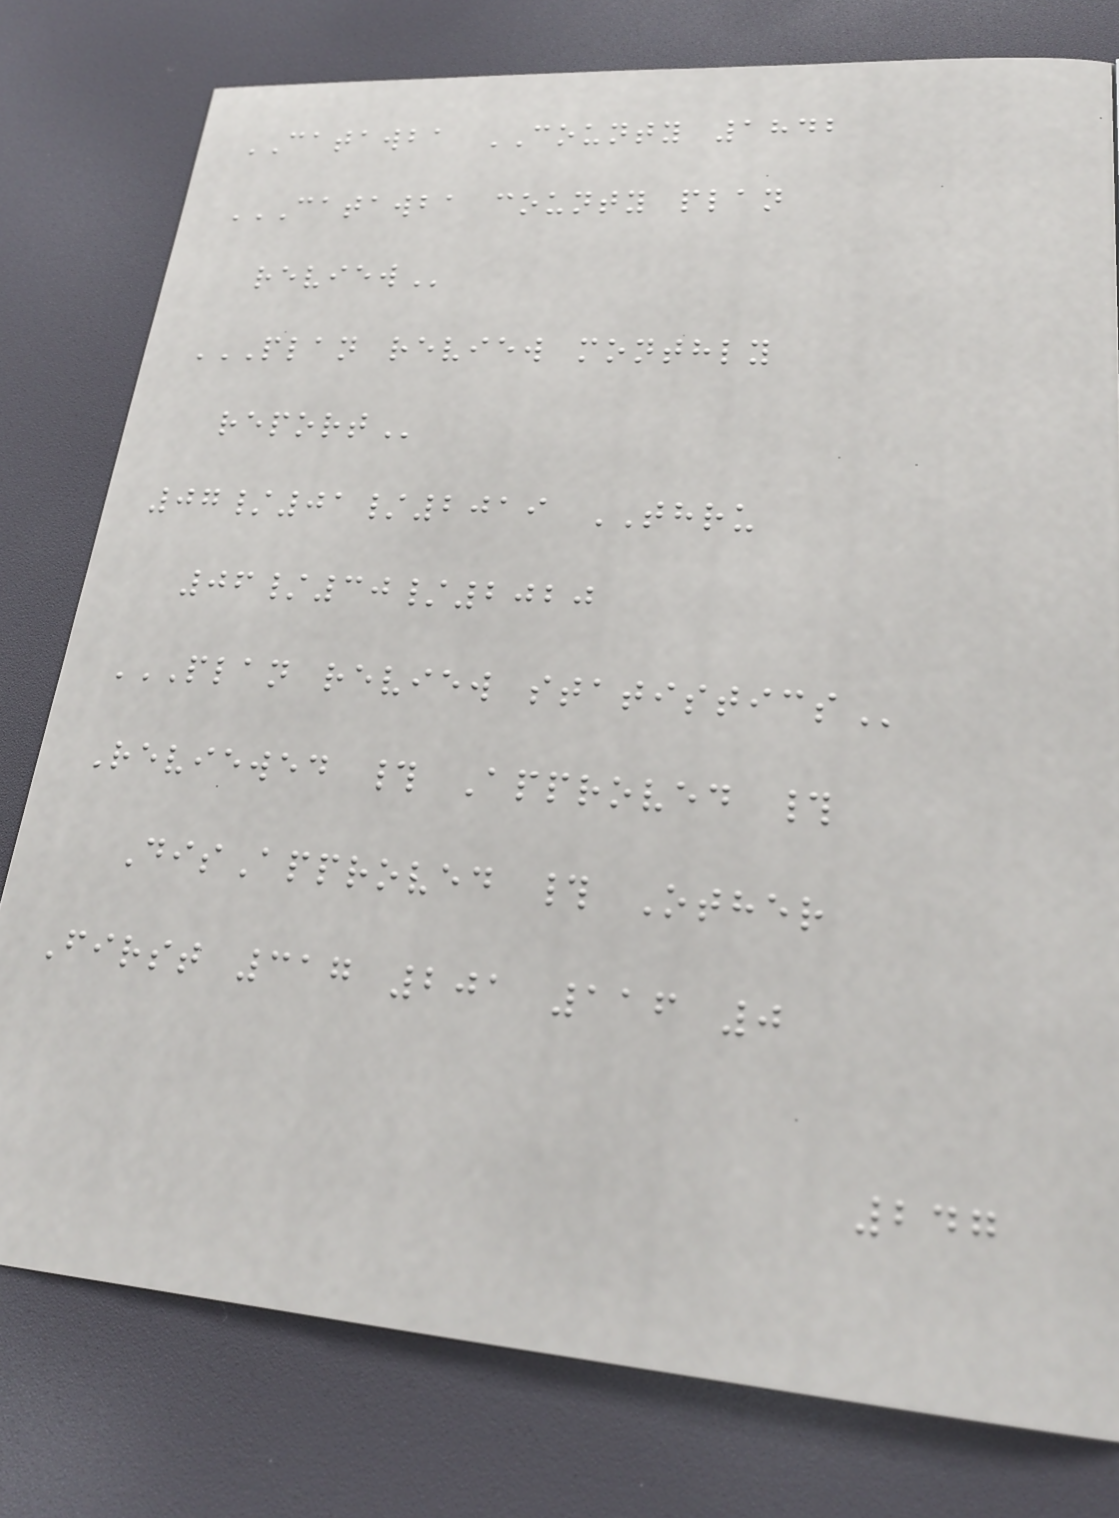CATAWBA COUNTY 1842
CATAWBA COUNTY PLAN
REVIEW
PLAN REVIEW MONTHLY
REPORT
07/01/2019 THRU
06/30/2020
PLAN REVIEW STATISTICS
Reviewed # Approved #
DisApproved # Other
First 317 201 116 0
247
